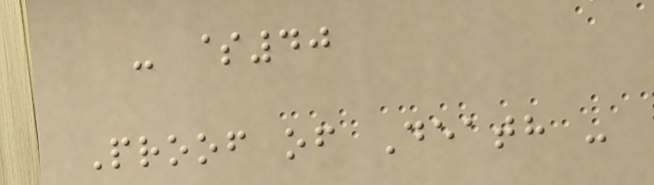- $40
Proof of Death -
